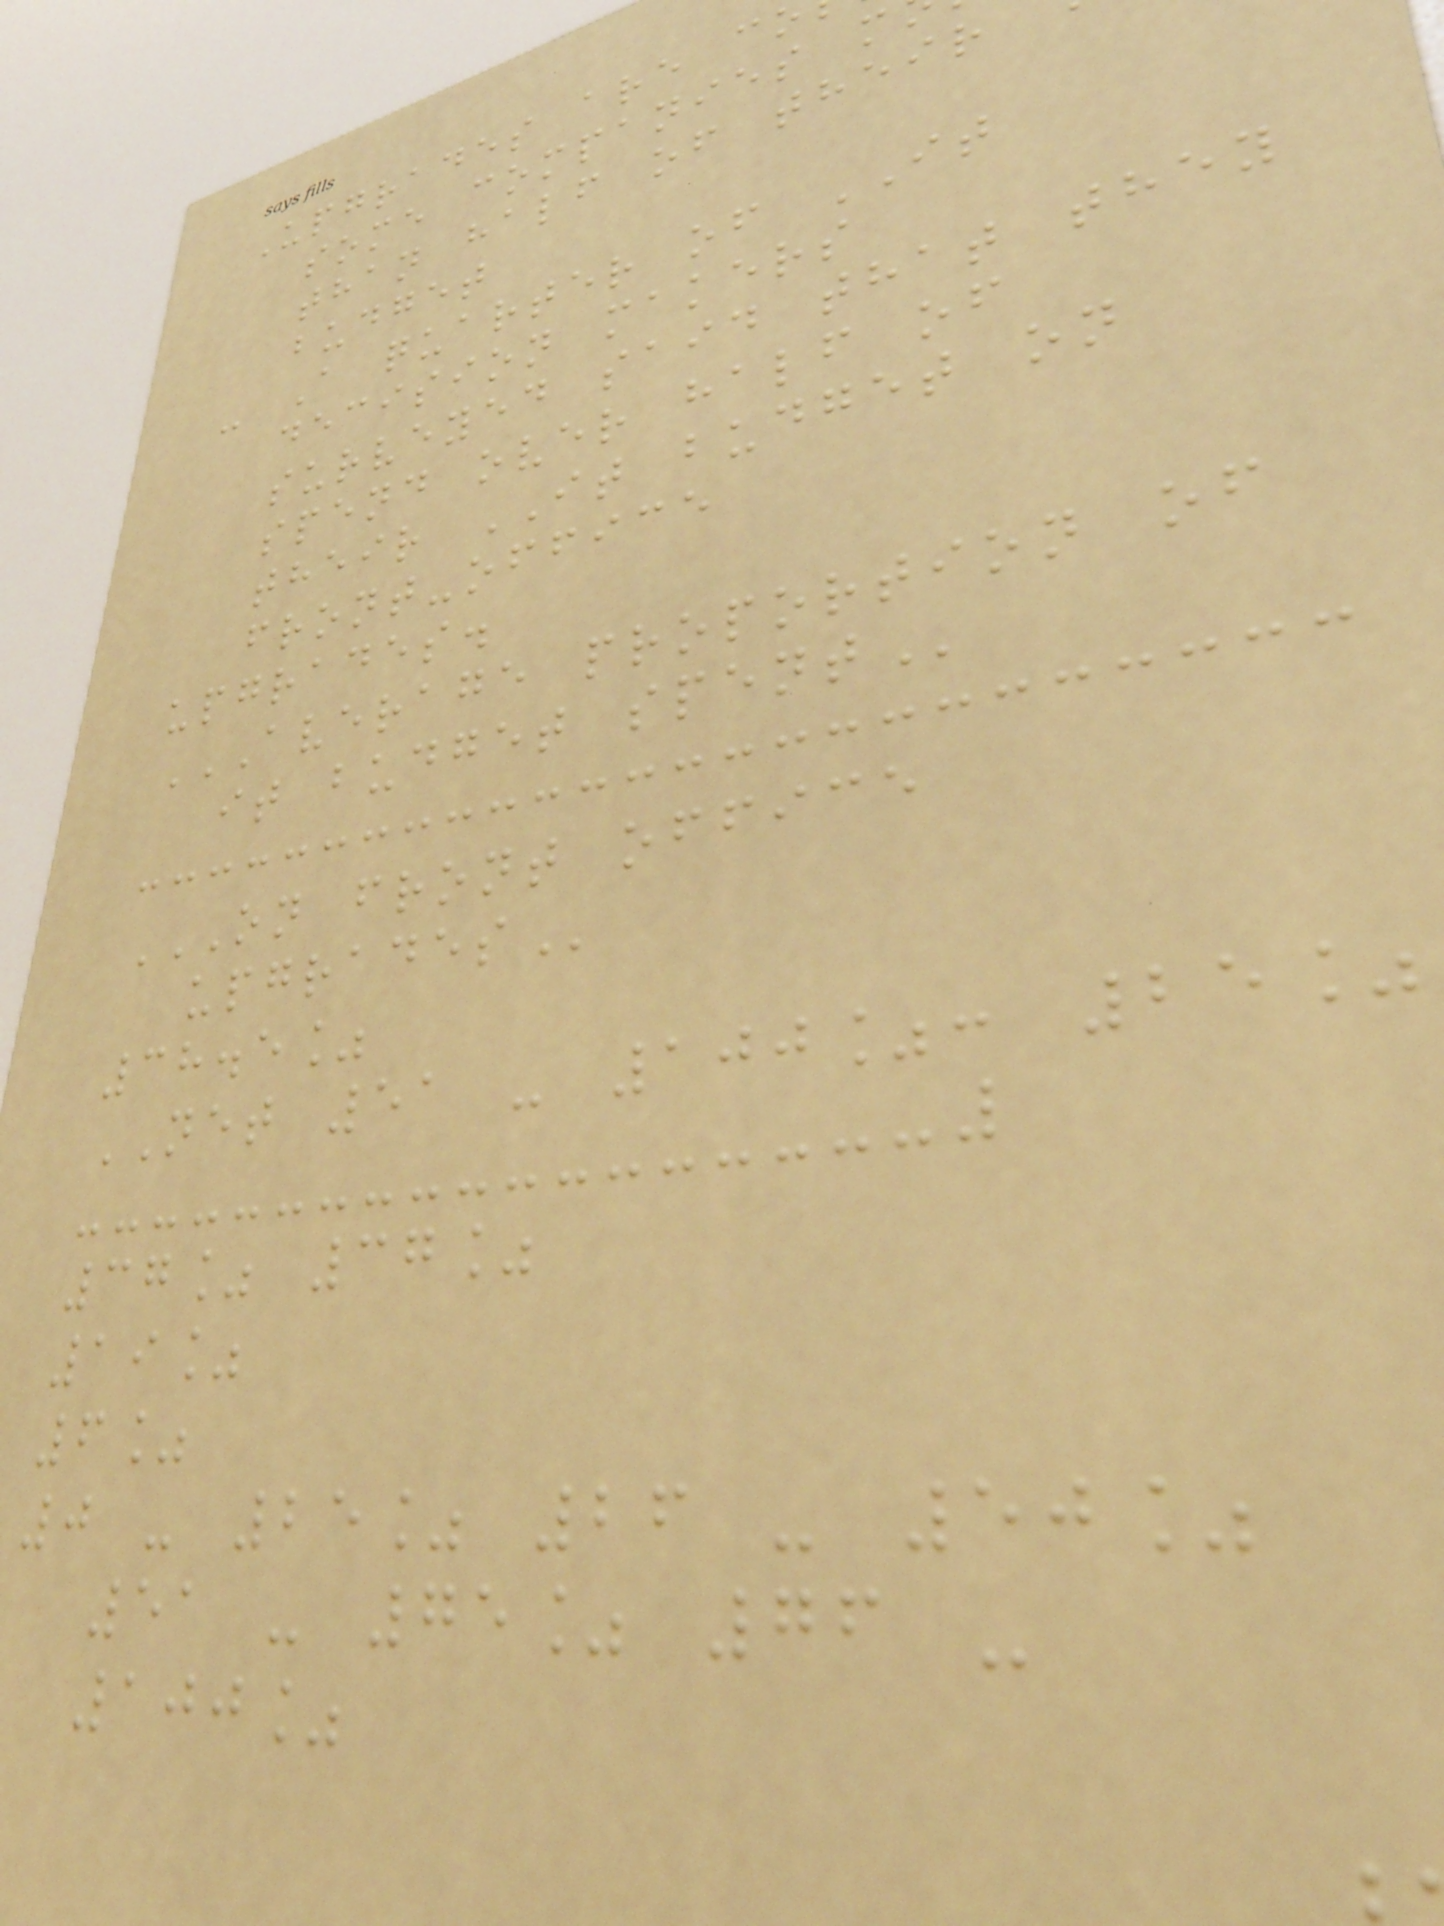Upgrades are c
some companies m
than half of their
budget
- A quarter of IT
decision makers
surveyed said that they
spend over half of
their IT budget on
front-office
upgrades.
AVERAGE PROPORTION OF
it budget
ON FRONT OFFICE
38.5%
NET 51 - 100%: 25%
37% 37%
19%
6%
0 - 25% 26 - 50%
51 - 75% 76 -
100%
